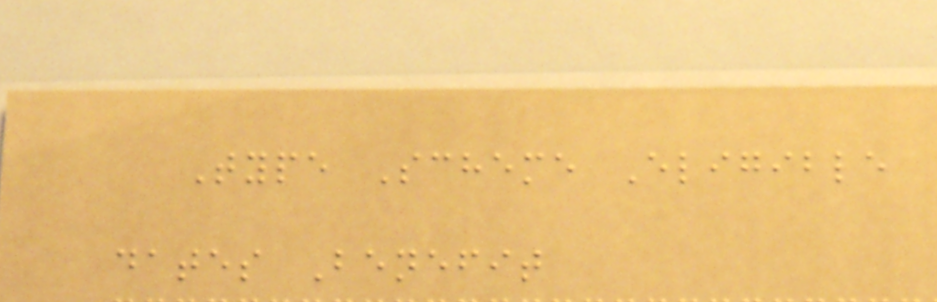Type Scheme Eligible
dates Benefit
